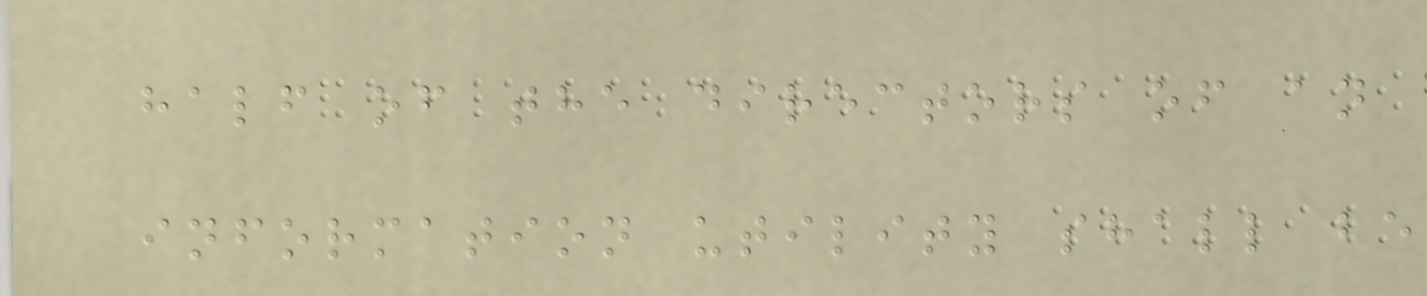half of the directors of an
information utility shall be
